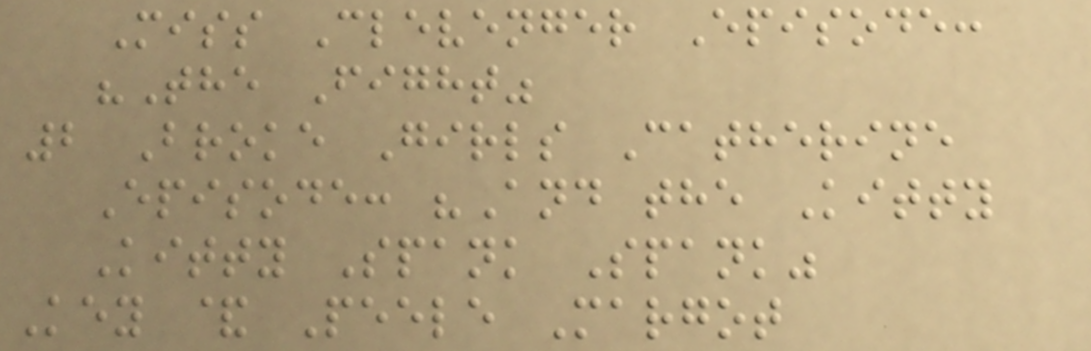Miss Clevenger Episode:
"The Fight"
2 Broke Girls Catherine
Episode: "And the Kitty
Kitty Spank Spank"
Key & Peele Margot
